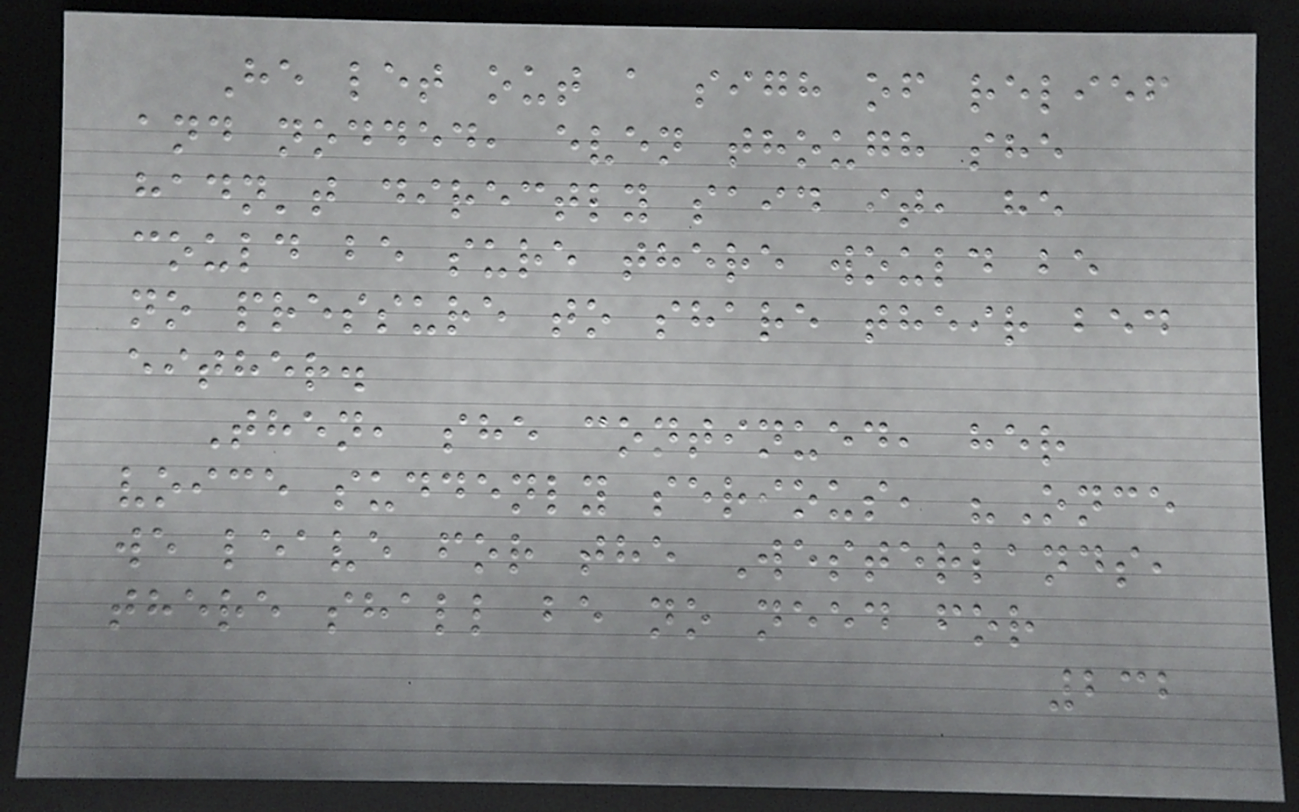He let out a sigh of relief
and nodded, even though she
hadn't directly said it, he
could be sure there would be
no pressure to share their bed
either.
Then, she continued, her
voice suddenly serious, "Once
we leave for the Westerlands,
there shall be no need for
232
